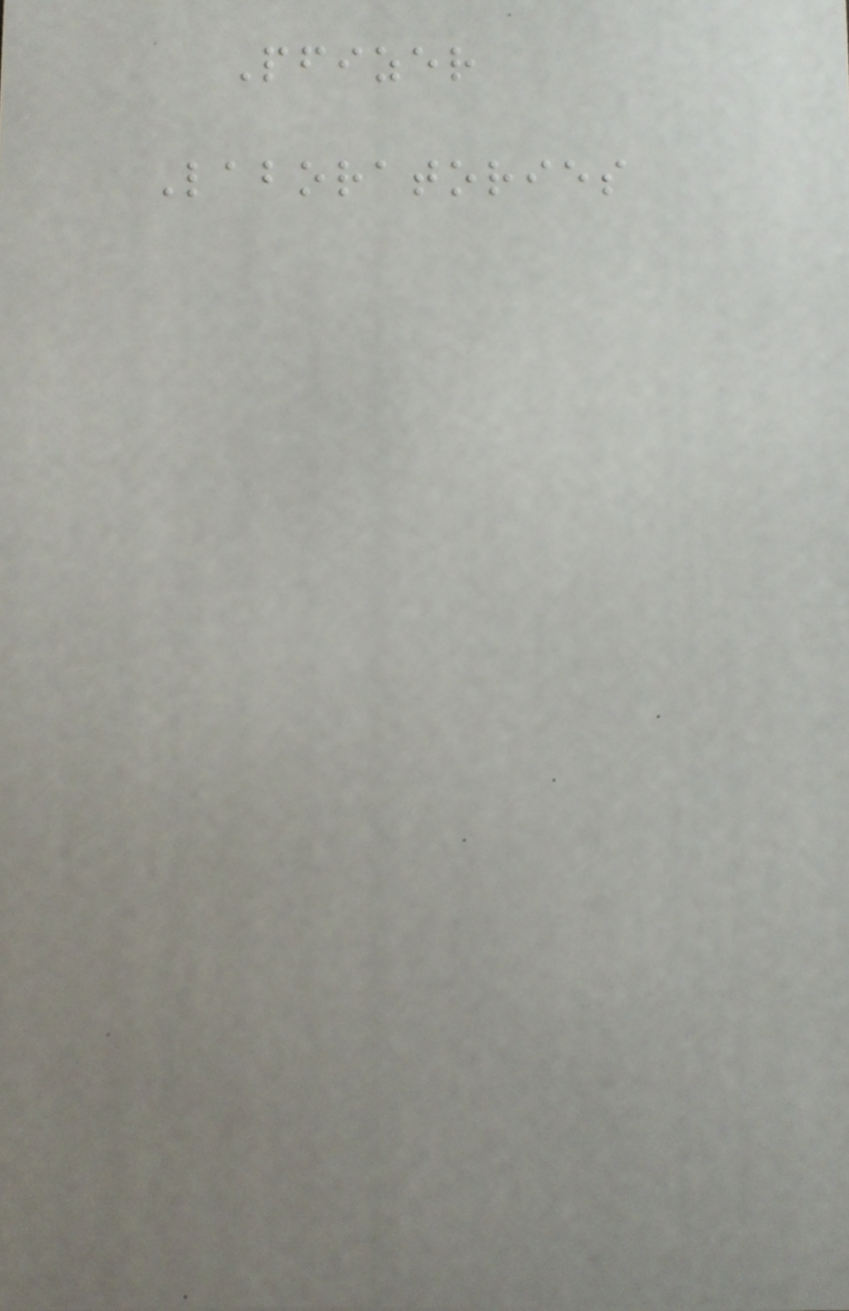Pfizer
Laboratories
